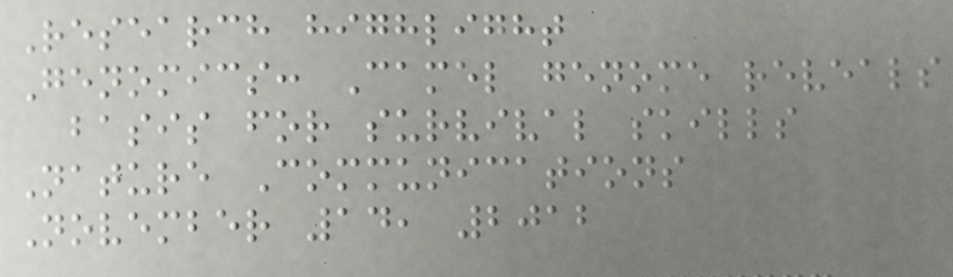Research highlight
Genomics: Camel genome reveals
basis for survival skills
Nature Communications
November 14, 2012
